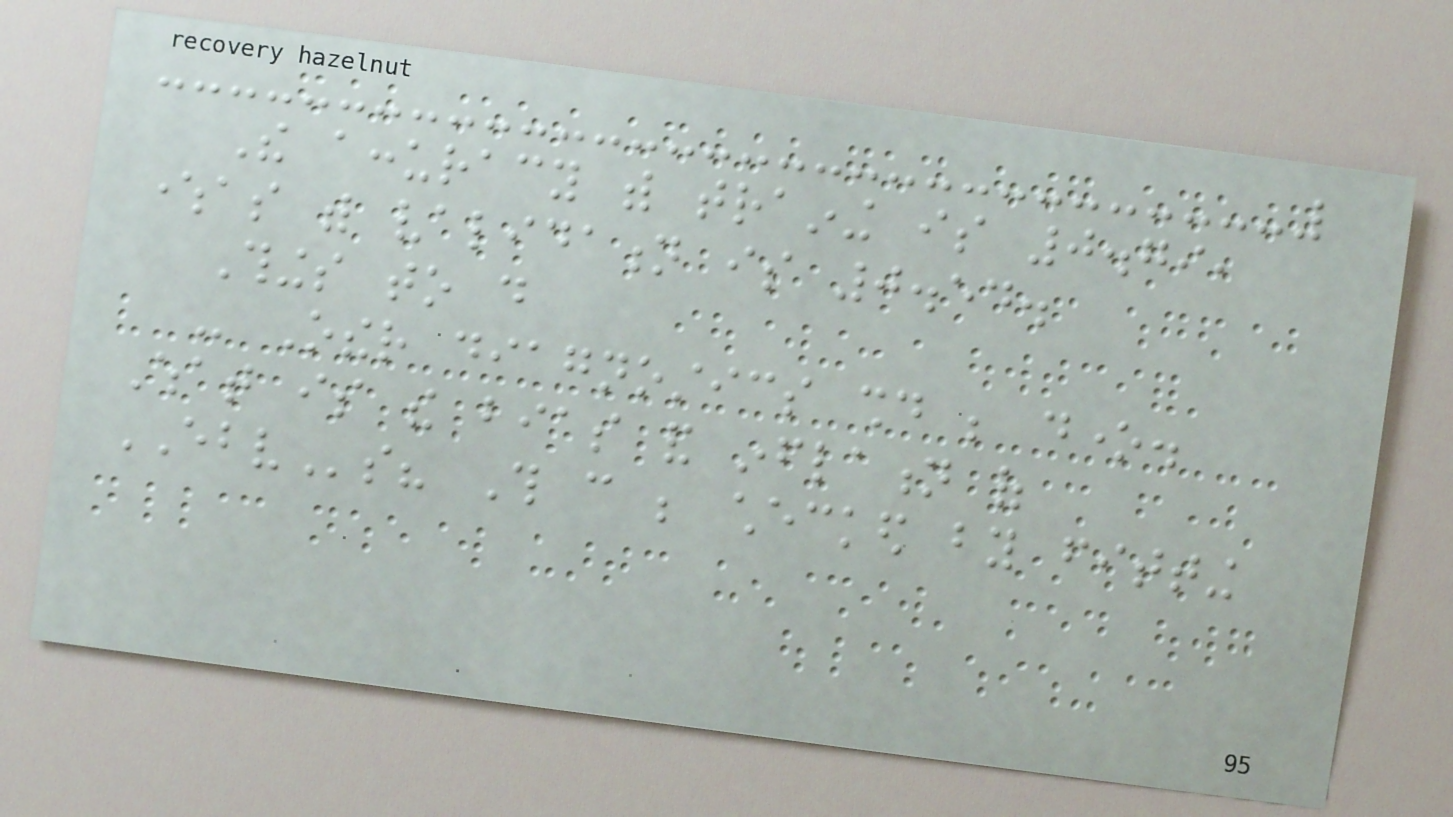The accuracy with training is 0.79,
whereas with validation is 0.54.
Things to do
- Other diagnostics should be done.
What is the bias and inflation of
EBVs? This can be checked by fitting
